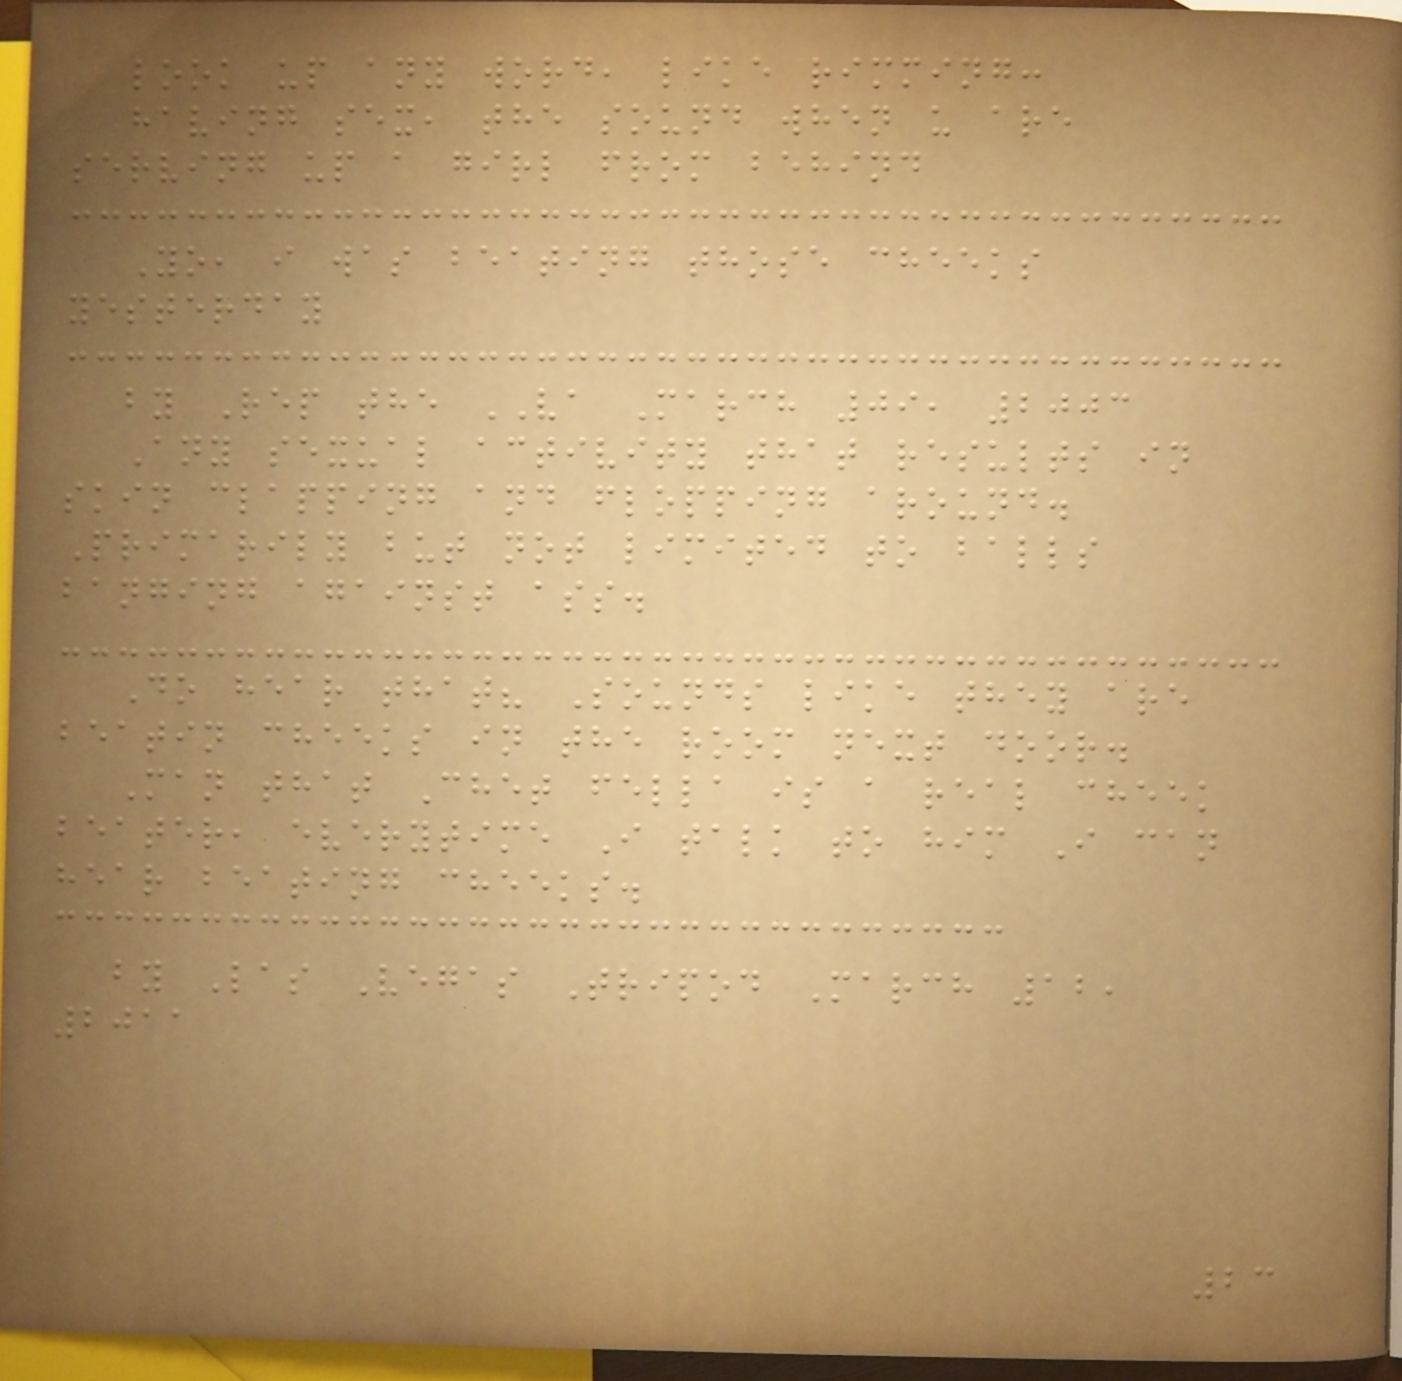look up any word, like rimming:
having sex, the sound when u are
serving up a girl from behind
Yo, i was beating those cheeks
yesterday
by Rep the VA March 09, 2003
Any sexual activity that results in
skin clapping and flopping around.
Primarily but not limited to balls
banging against ass.
Do hear that? Sounds like they are
beatin cheeks in the room next door.
Man that Chet fella is a real cheek
beater, everytime I talk to him I can
hear beating cheeks.
by Las Vegas Tripod March 12,
2011
23
